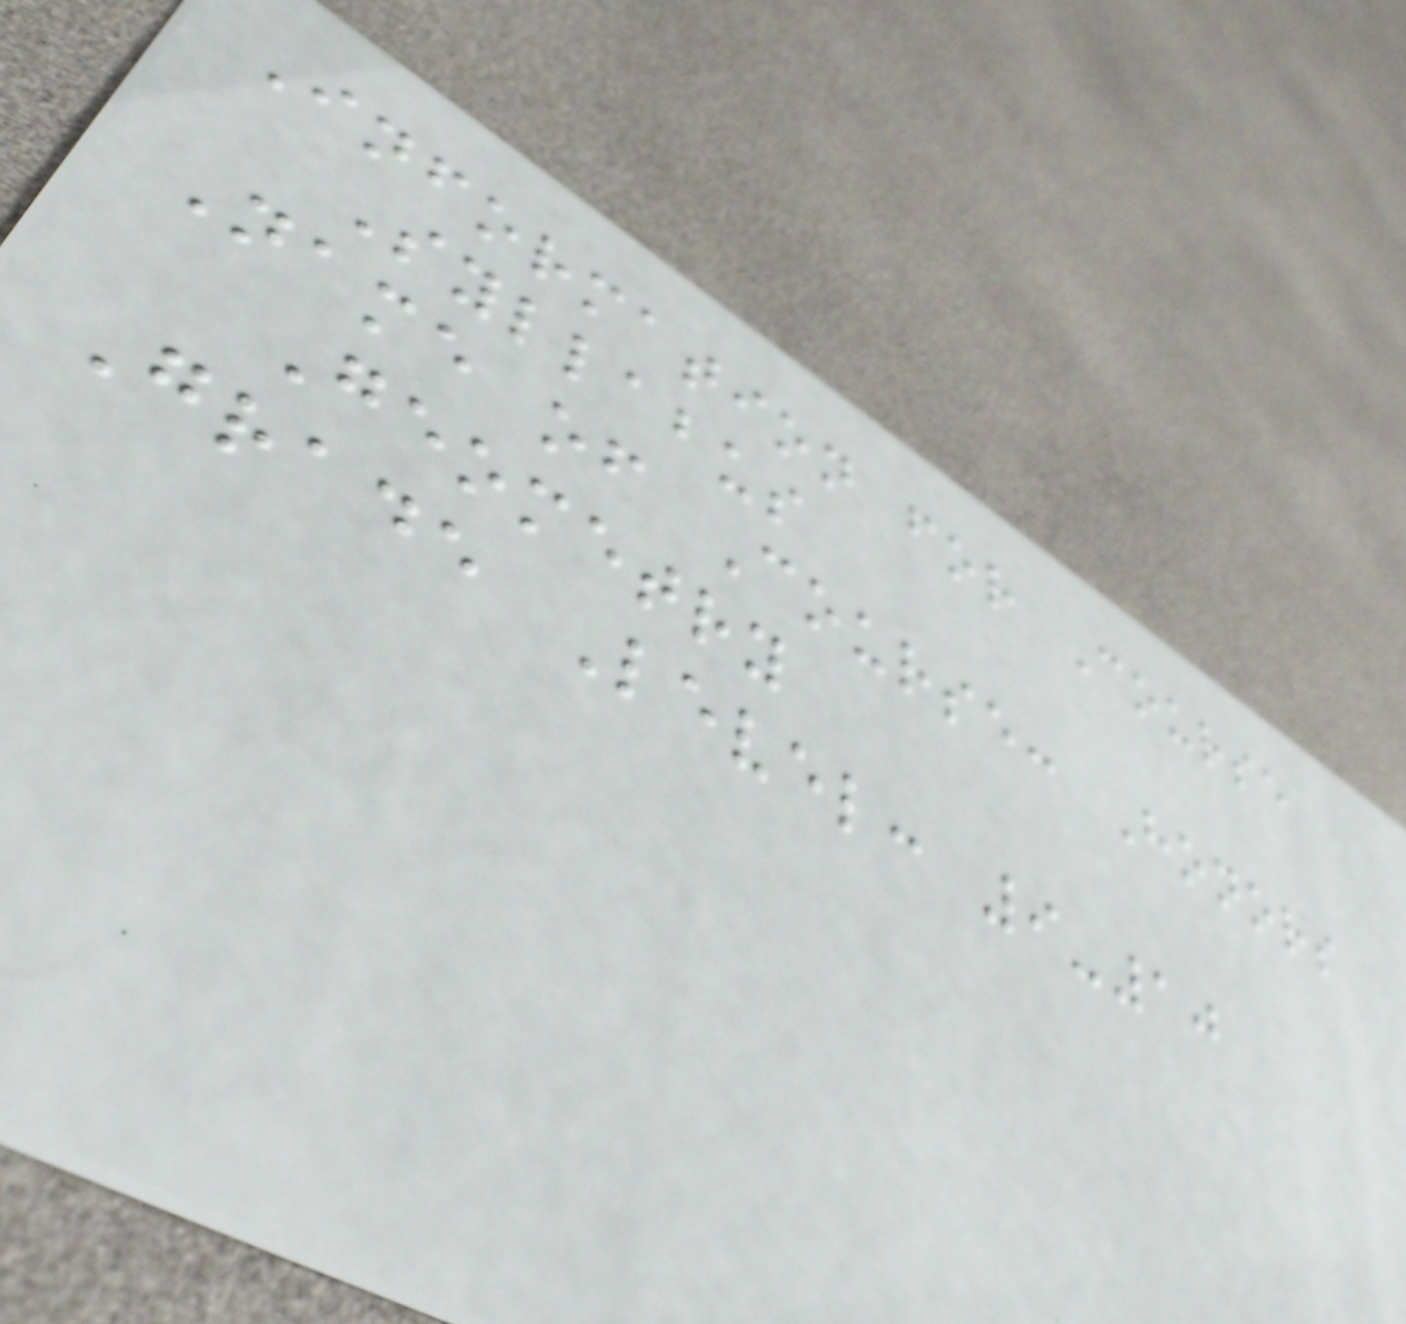Information for Course
Syllabus
Name of Course: Honors
Geometry
Grade Level: 9-10
